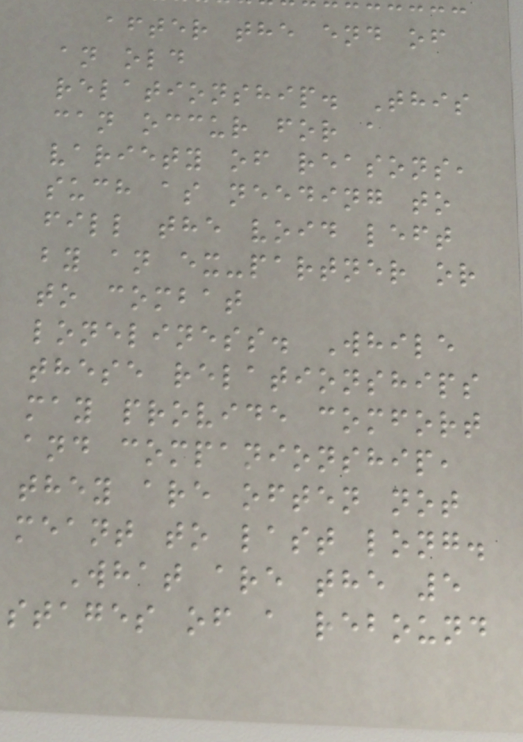after the end of
an old
relationship. This
can occur for a
variety of reasons,
such as needing to
fill the void left
by an ex-partner or
to combat
loneliness. While
these relationships
may provide comfort
and companionship,
they are often not
meant to last long.
What are the 5
stages of a rebound
